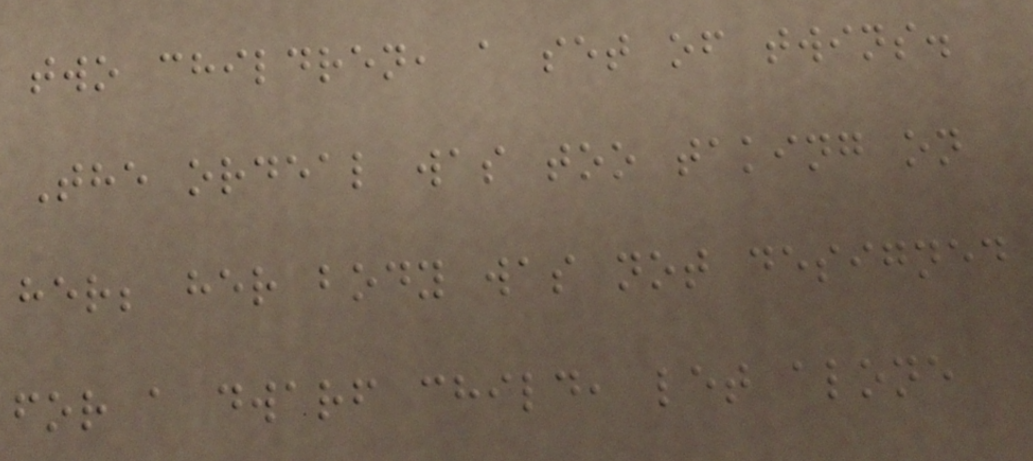two children, a set of twins.
The ordeal was too taking on
her; her body was not designed
for a dwarf child, let alone
